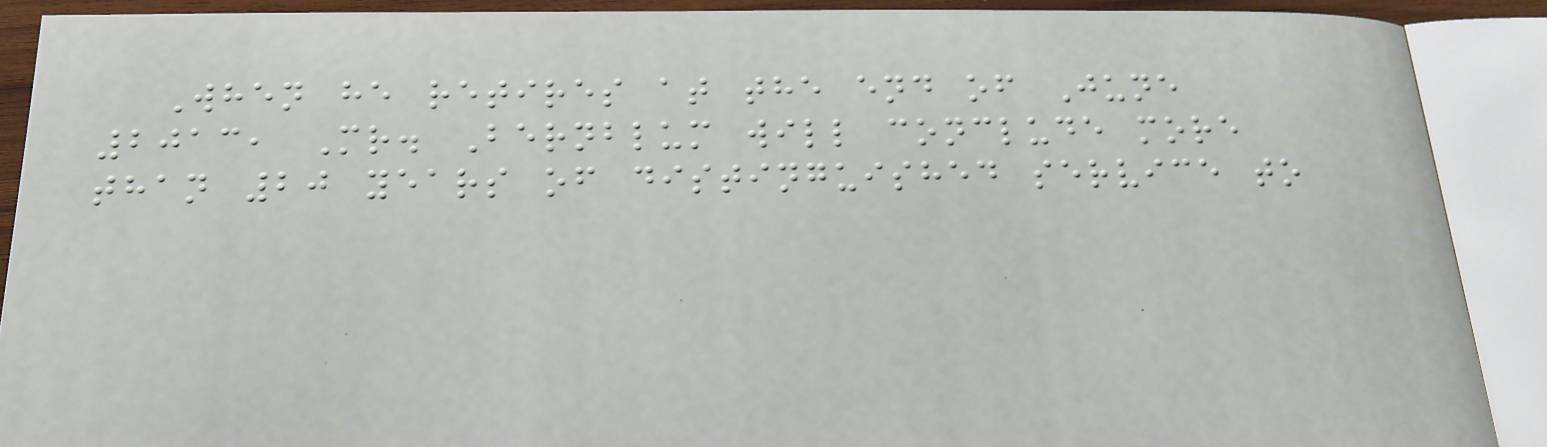When he retires at the end of June
2013, Mr. Bernblum will conclude more
than 20 years of distinguished service to
